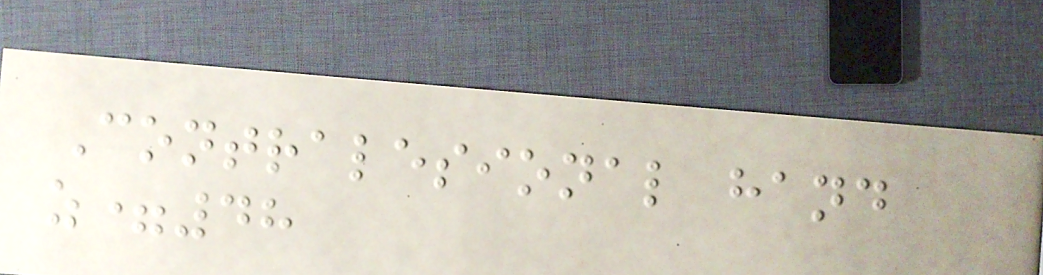Contralesional hand
z=48
